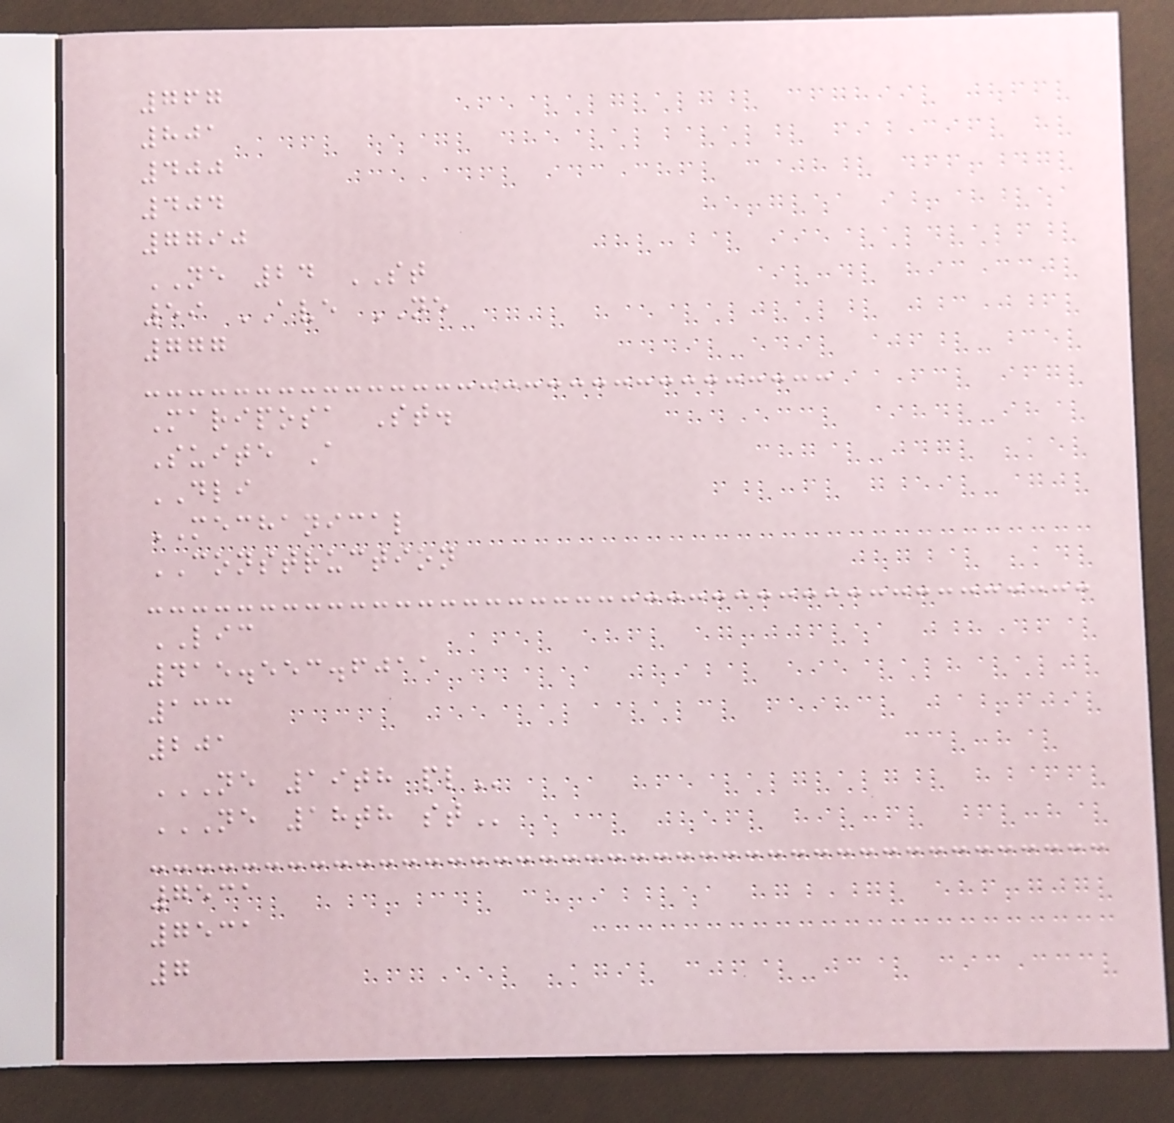767
801
400
404
7790
NE 24 ST
59 AVE NE
777
Mariposa St.
Suite A
DLI
MECHANICAL
CONSTRUCTION
LIC
415.553.6011
133
201
NE 19TH PL
NE 18TH ST
7531
7531
7
